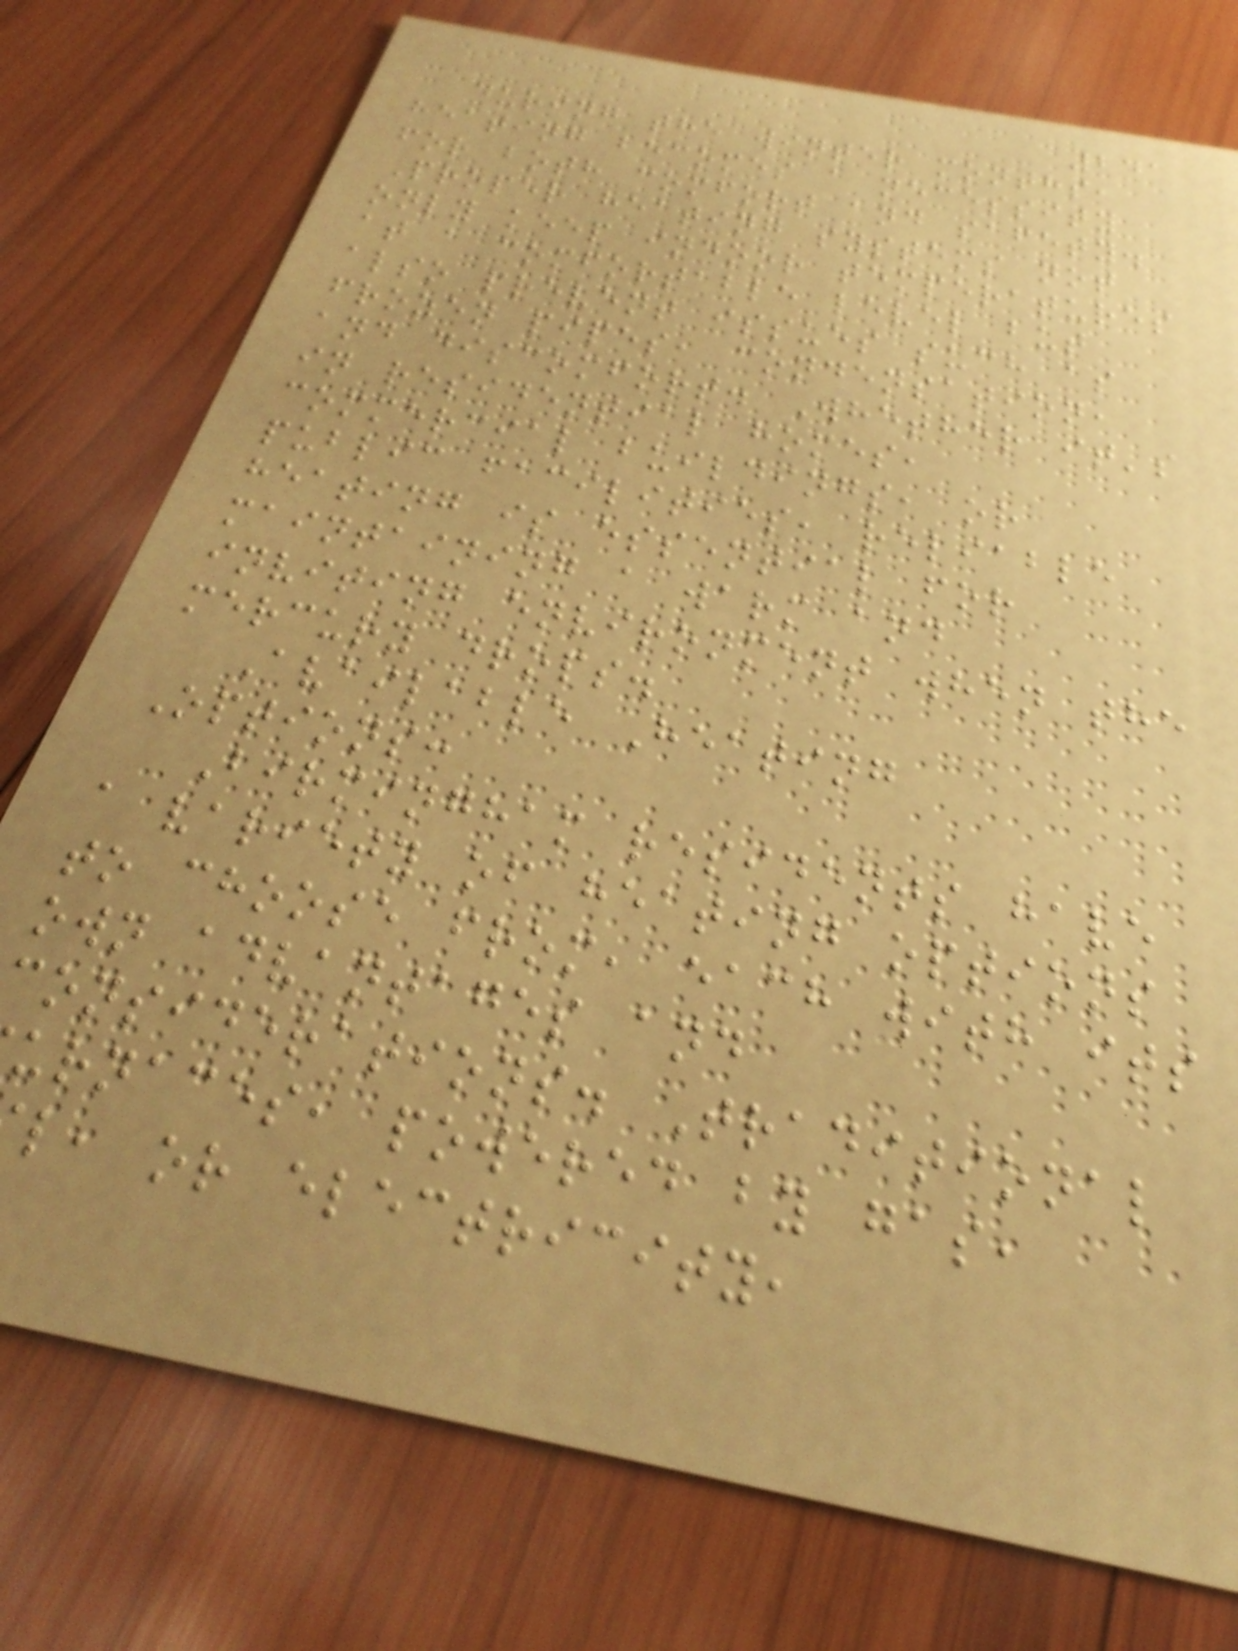241
during the winter months,
heating becomes a necessity
for both comfort and safety.
Proper heating systems not
only keep indoor temperatures
at a comfortable level but
also prevent issues such as
frozen pipes, condensation,
and discomfort. Whether it's
in residential homes,
commercial buildings, or
public facilities, reliable
heating is essential for
maintaining a warm and
inviting environment when the
mercury drops.
Available Heating
Options:
Birmingham residents have
a variety of heating options
to choose from, each with its
own advantages and
considerations. Traditional
urnaces, powered by gas,
l, or electricity,
